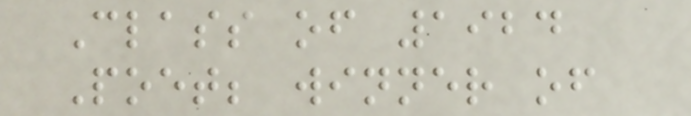Class of 1924
Poet; winner of
